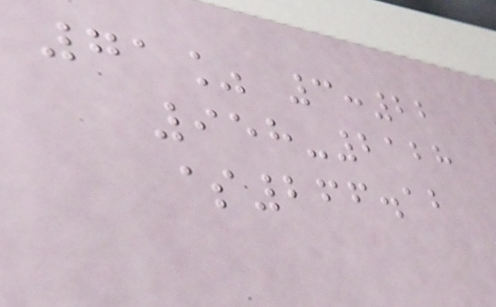71% 3:22
958-2128
$266.12
